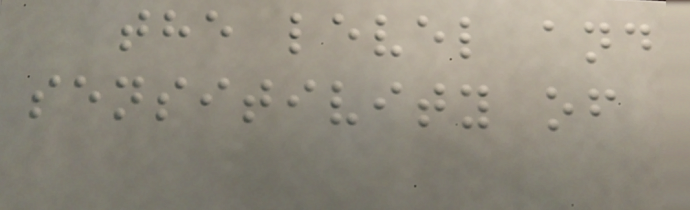the level and
sensitivity of
